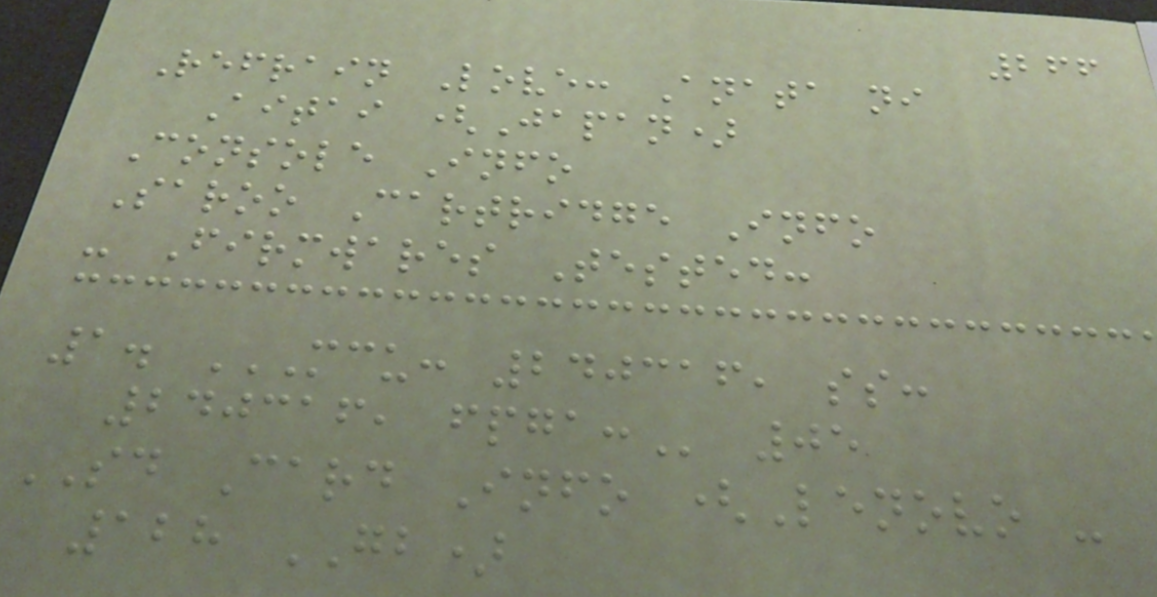266
Refrain Love: Anata ni
Aitai (Japan)
Console Info
Saroo Cartridge Info
- Firmwares Tested:
1. MCU: 240316, SS:
240316, FPGA: 05
SD Card Info (Lenovo -
128 GB)
